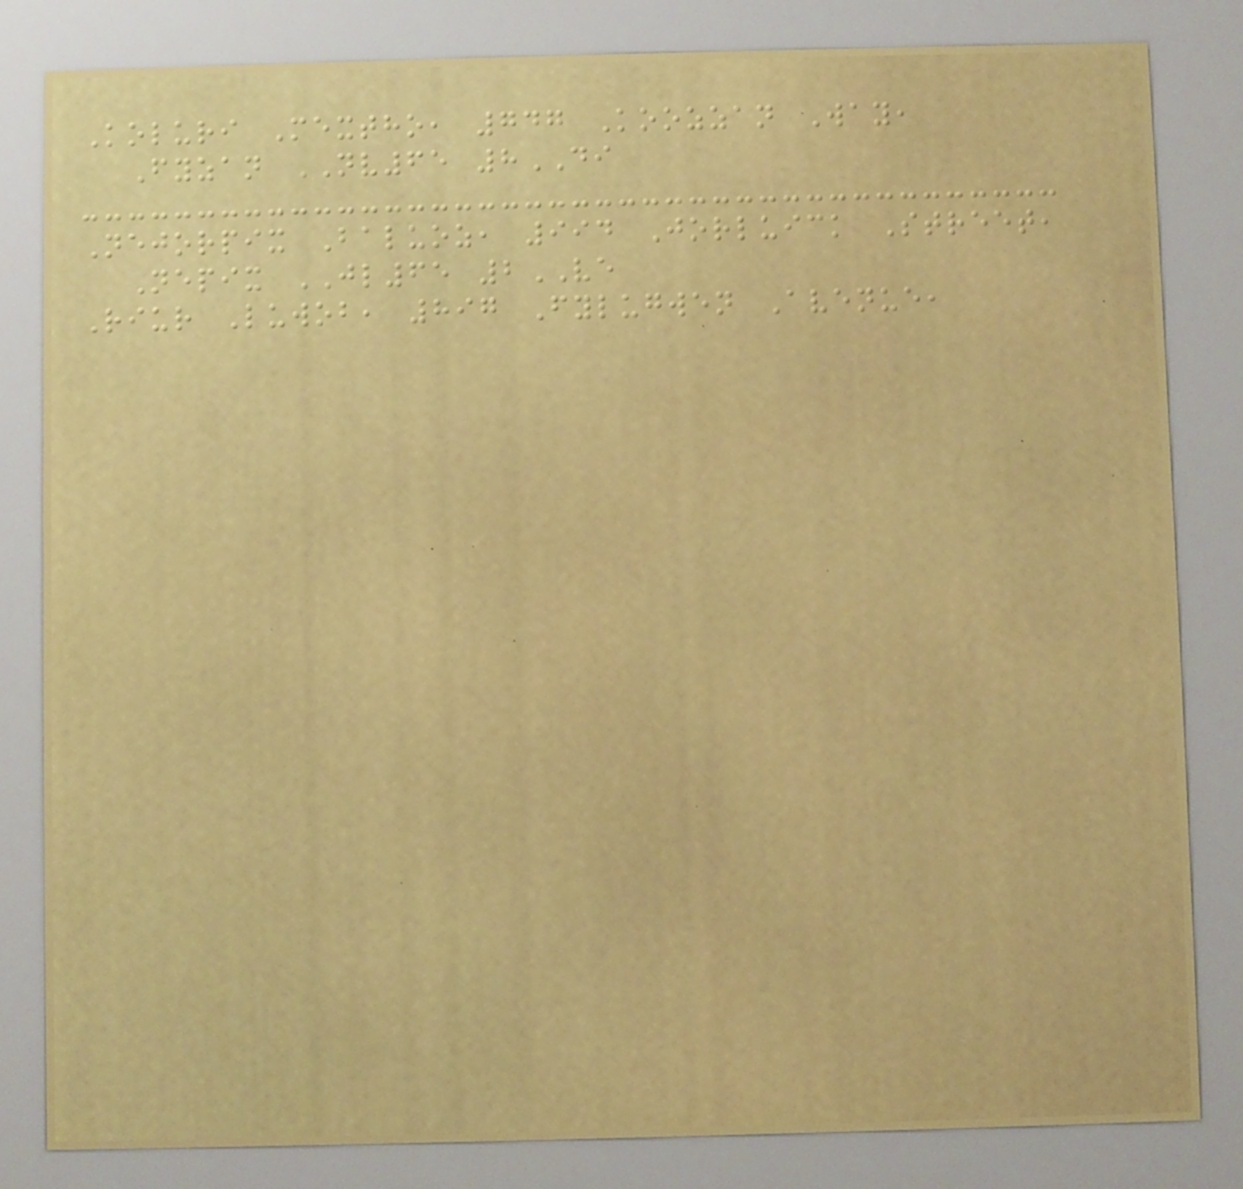Koluri Mextho, 747 Koozzan Way,
Fyzan NV65 8DI
Nejorpix Baluoz, 994 Jorluick Street,
Nepix JL65 2VE
Riur Luwob, 897 Fylugwen Avenue,
